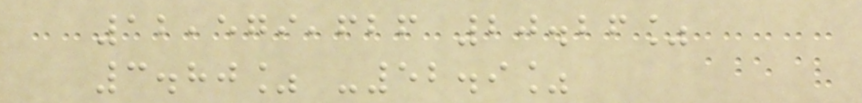12,579,626 20.26%
3.80% -52.9%
